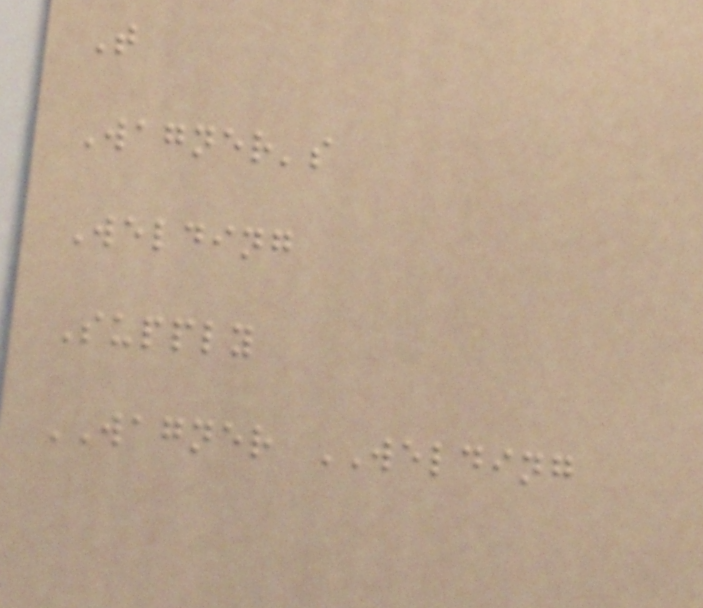T
Wagner's
Welding
Supply
WAGNER WELDING
